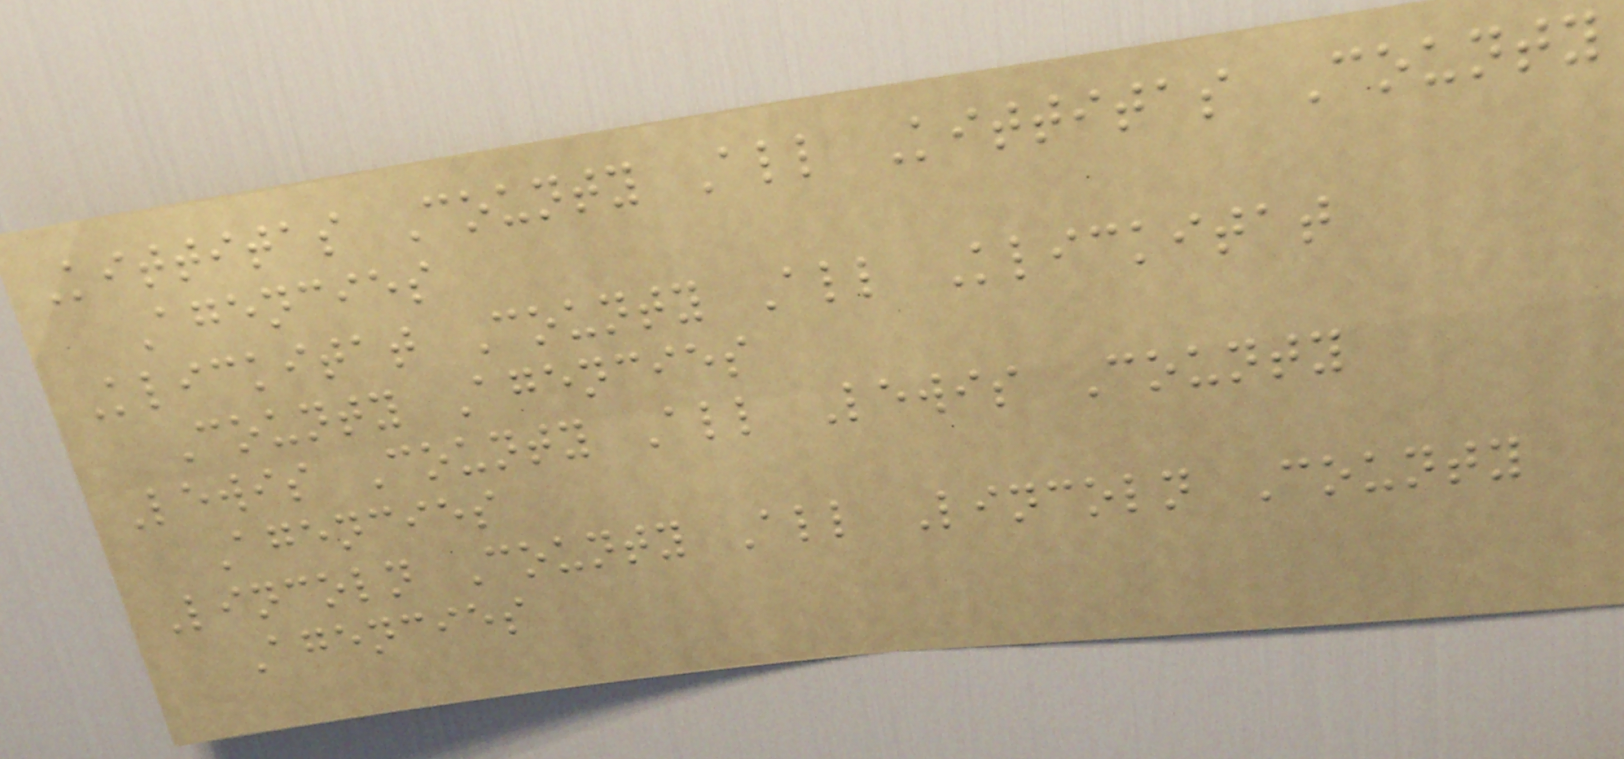Kittitas County All Kittitas County
Agencies
Klickitat County All Klickitat
County Agencies
Lewis County All Lewis County
Agencies
Lincoln County All Lincoln County
Agencies
